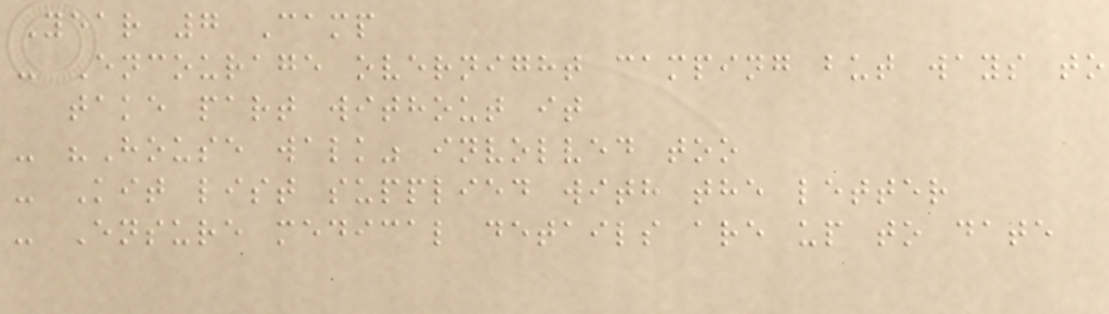Year 7 Camp
- Encourage overnight camping but ways to
take part without it
- "House walk" involved too
- Kit list supplied with the letter
- Ensure medical details are up to date
